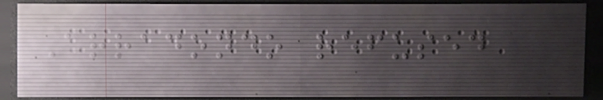Arradondo refused
